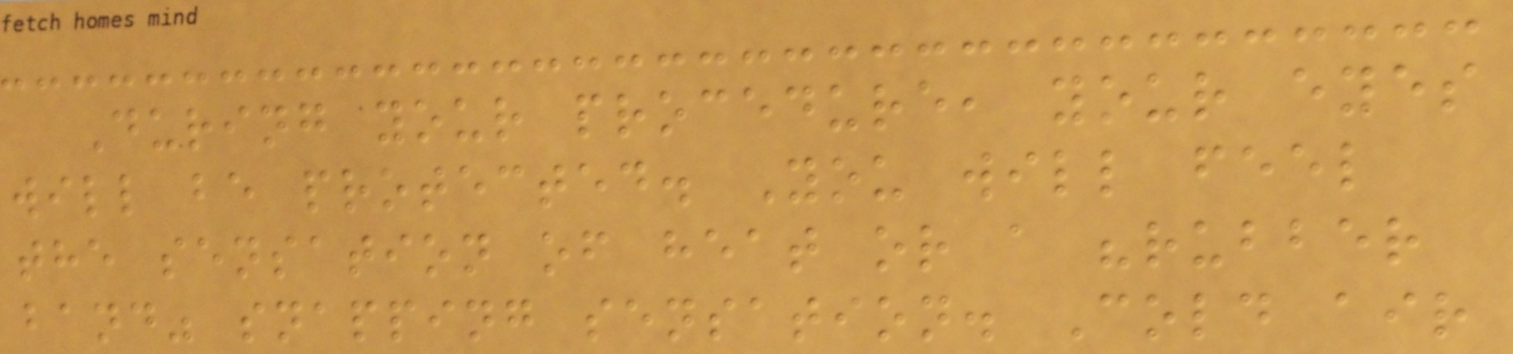During your procedure, your eyes
will be protected. You will feel
the sensation of heat or a "rubber
band" snapping sensation. Cold air
